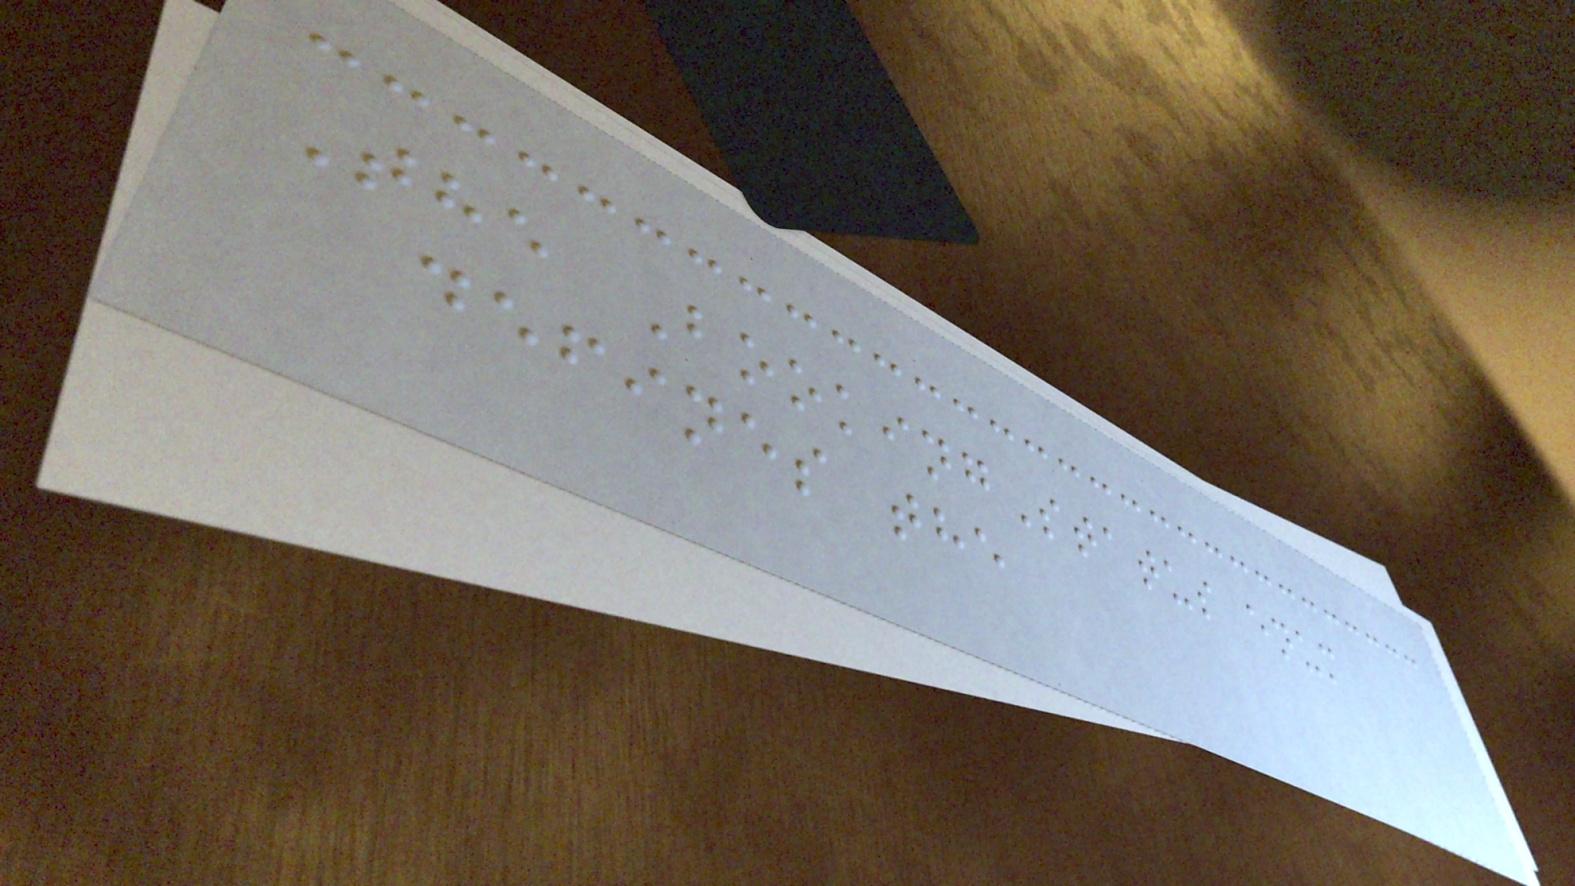The BookingStatus enum
defines the
